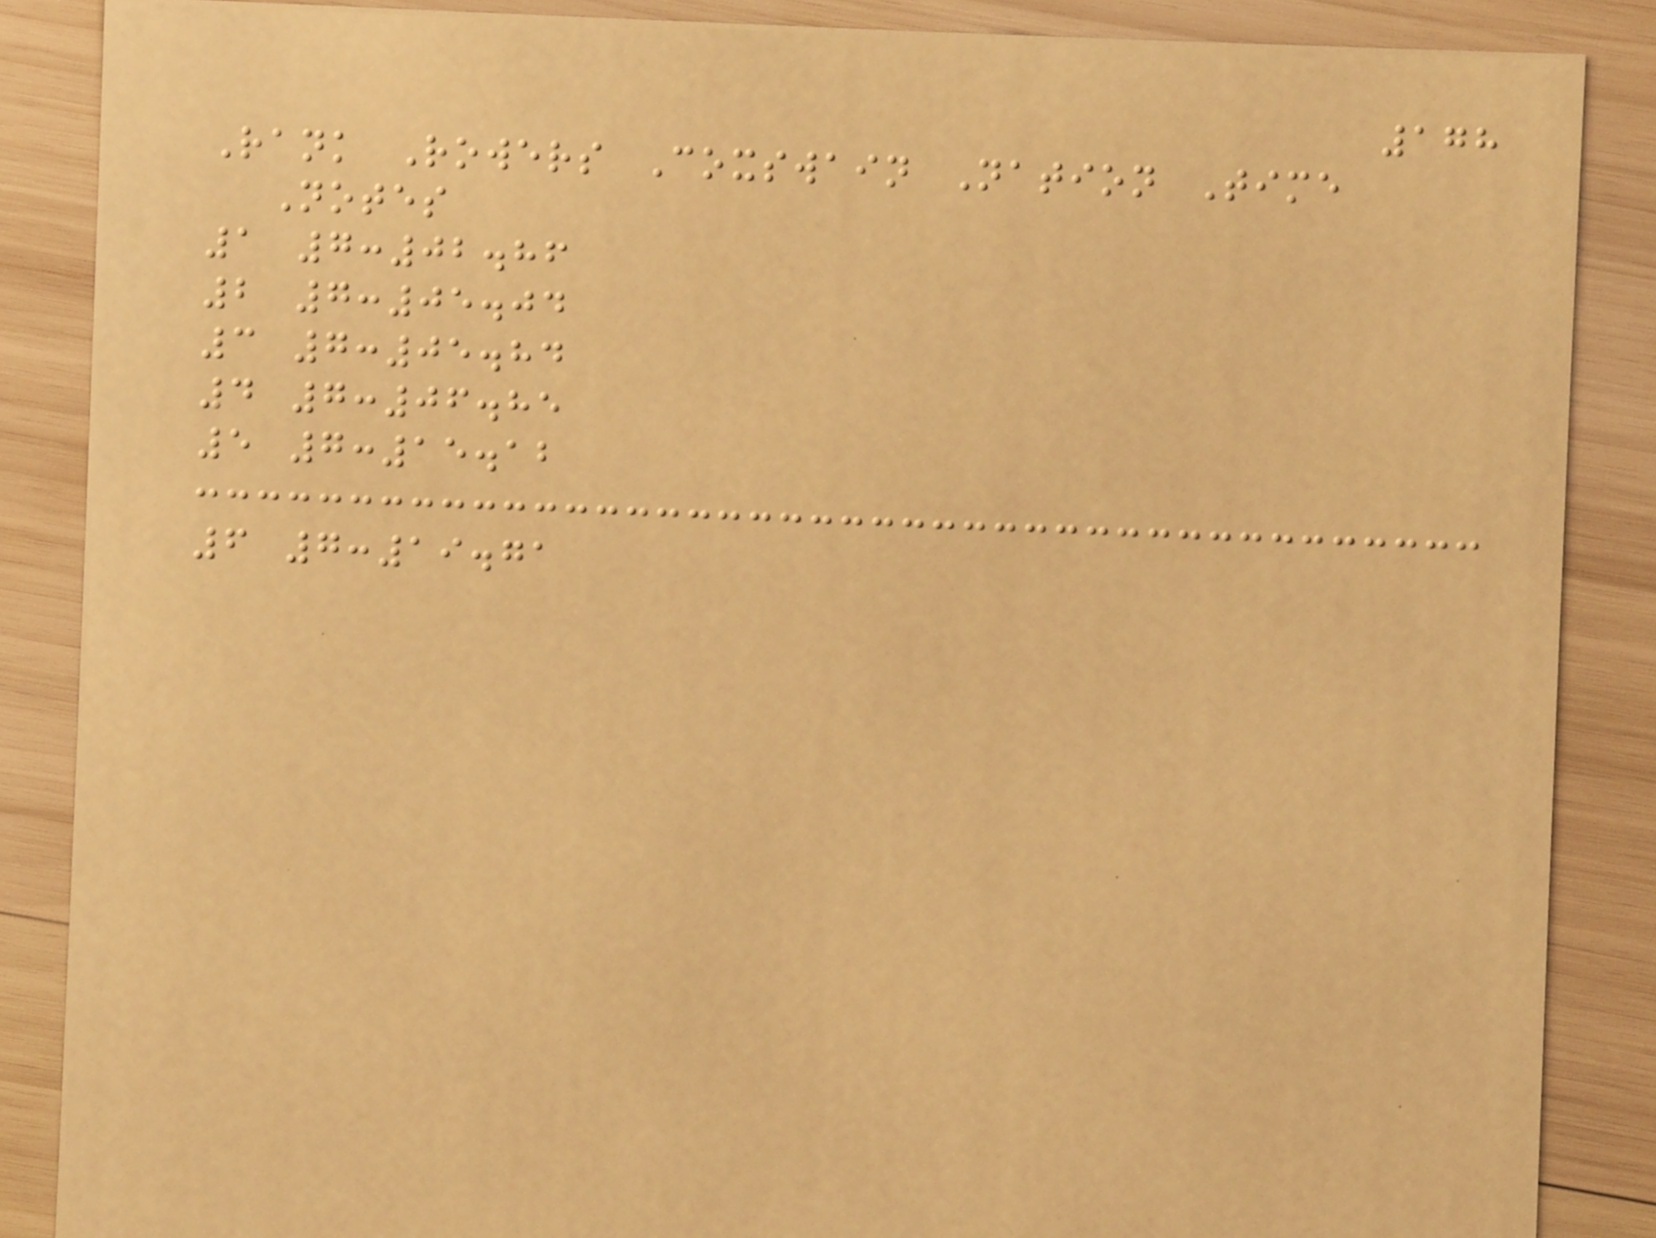178
Rank Rowers Coxswain Nation Time
Notes
1 7:02.86
2 7:05.04
3 7:05.84
4 7:06.85
5 7:15.12
6 7:19.71
